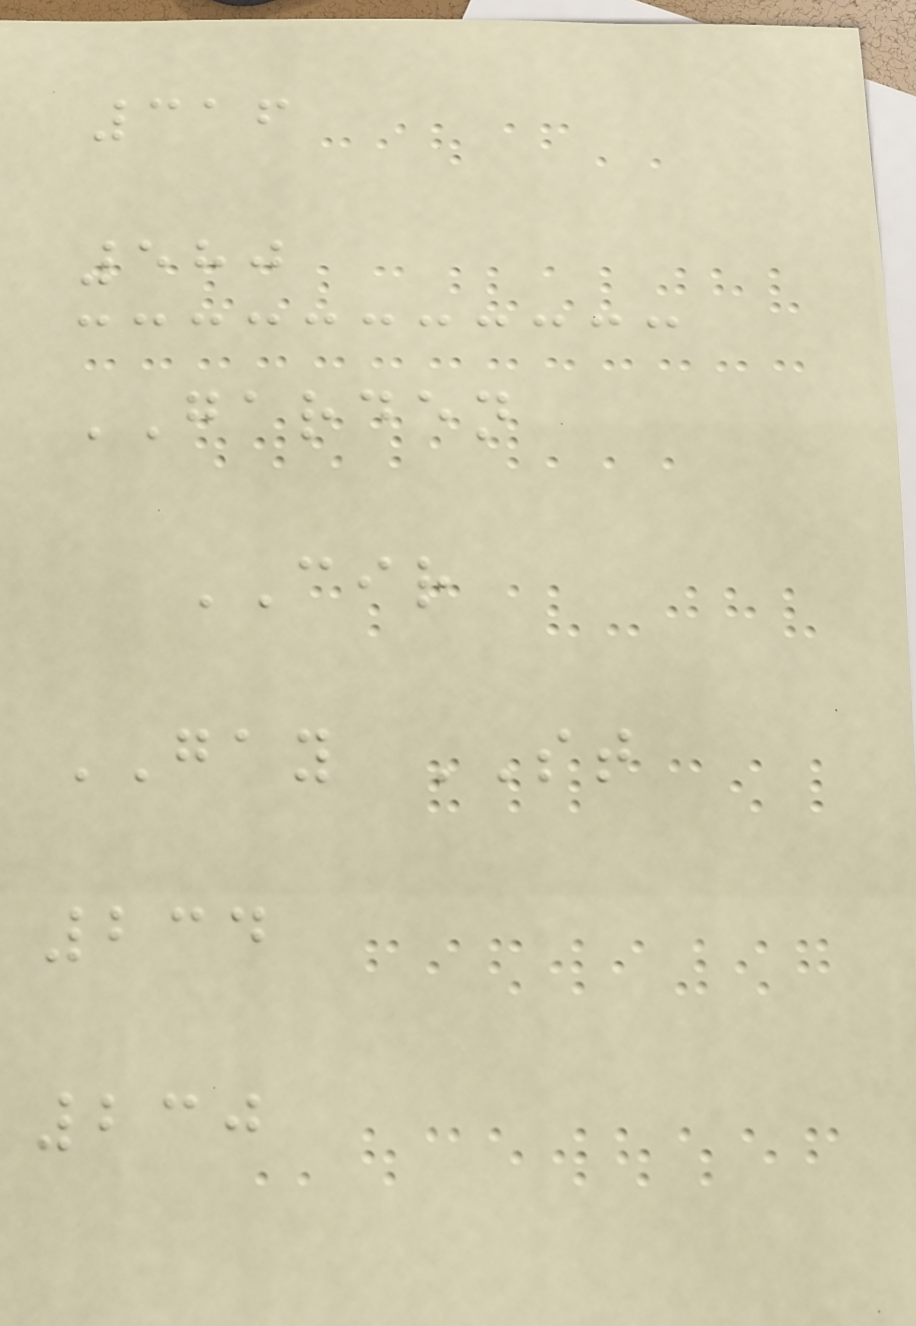316
580
GARDEN
CIR
GAY ST
234
230
